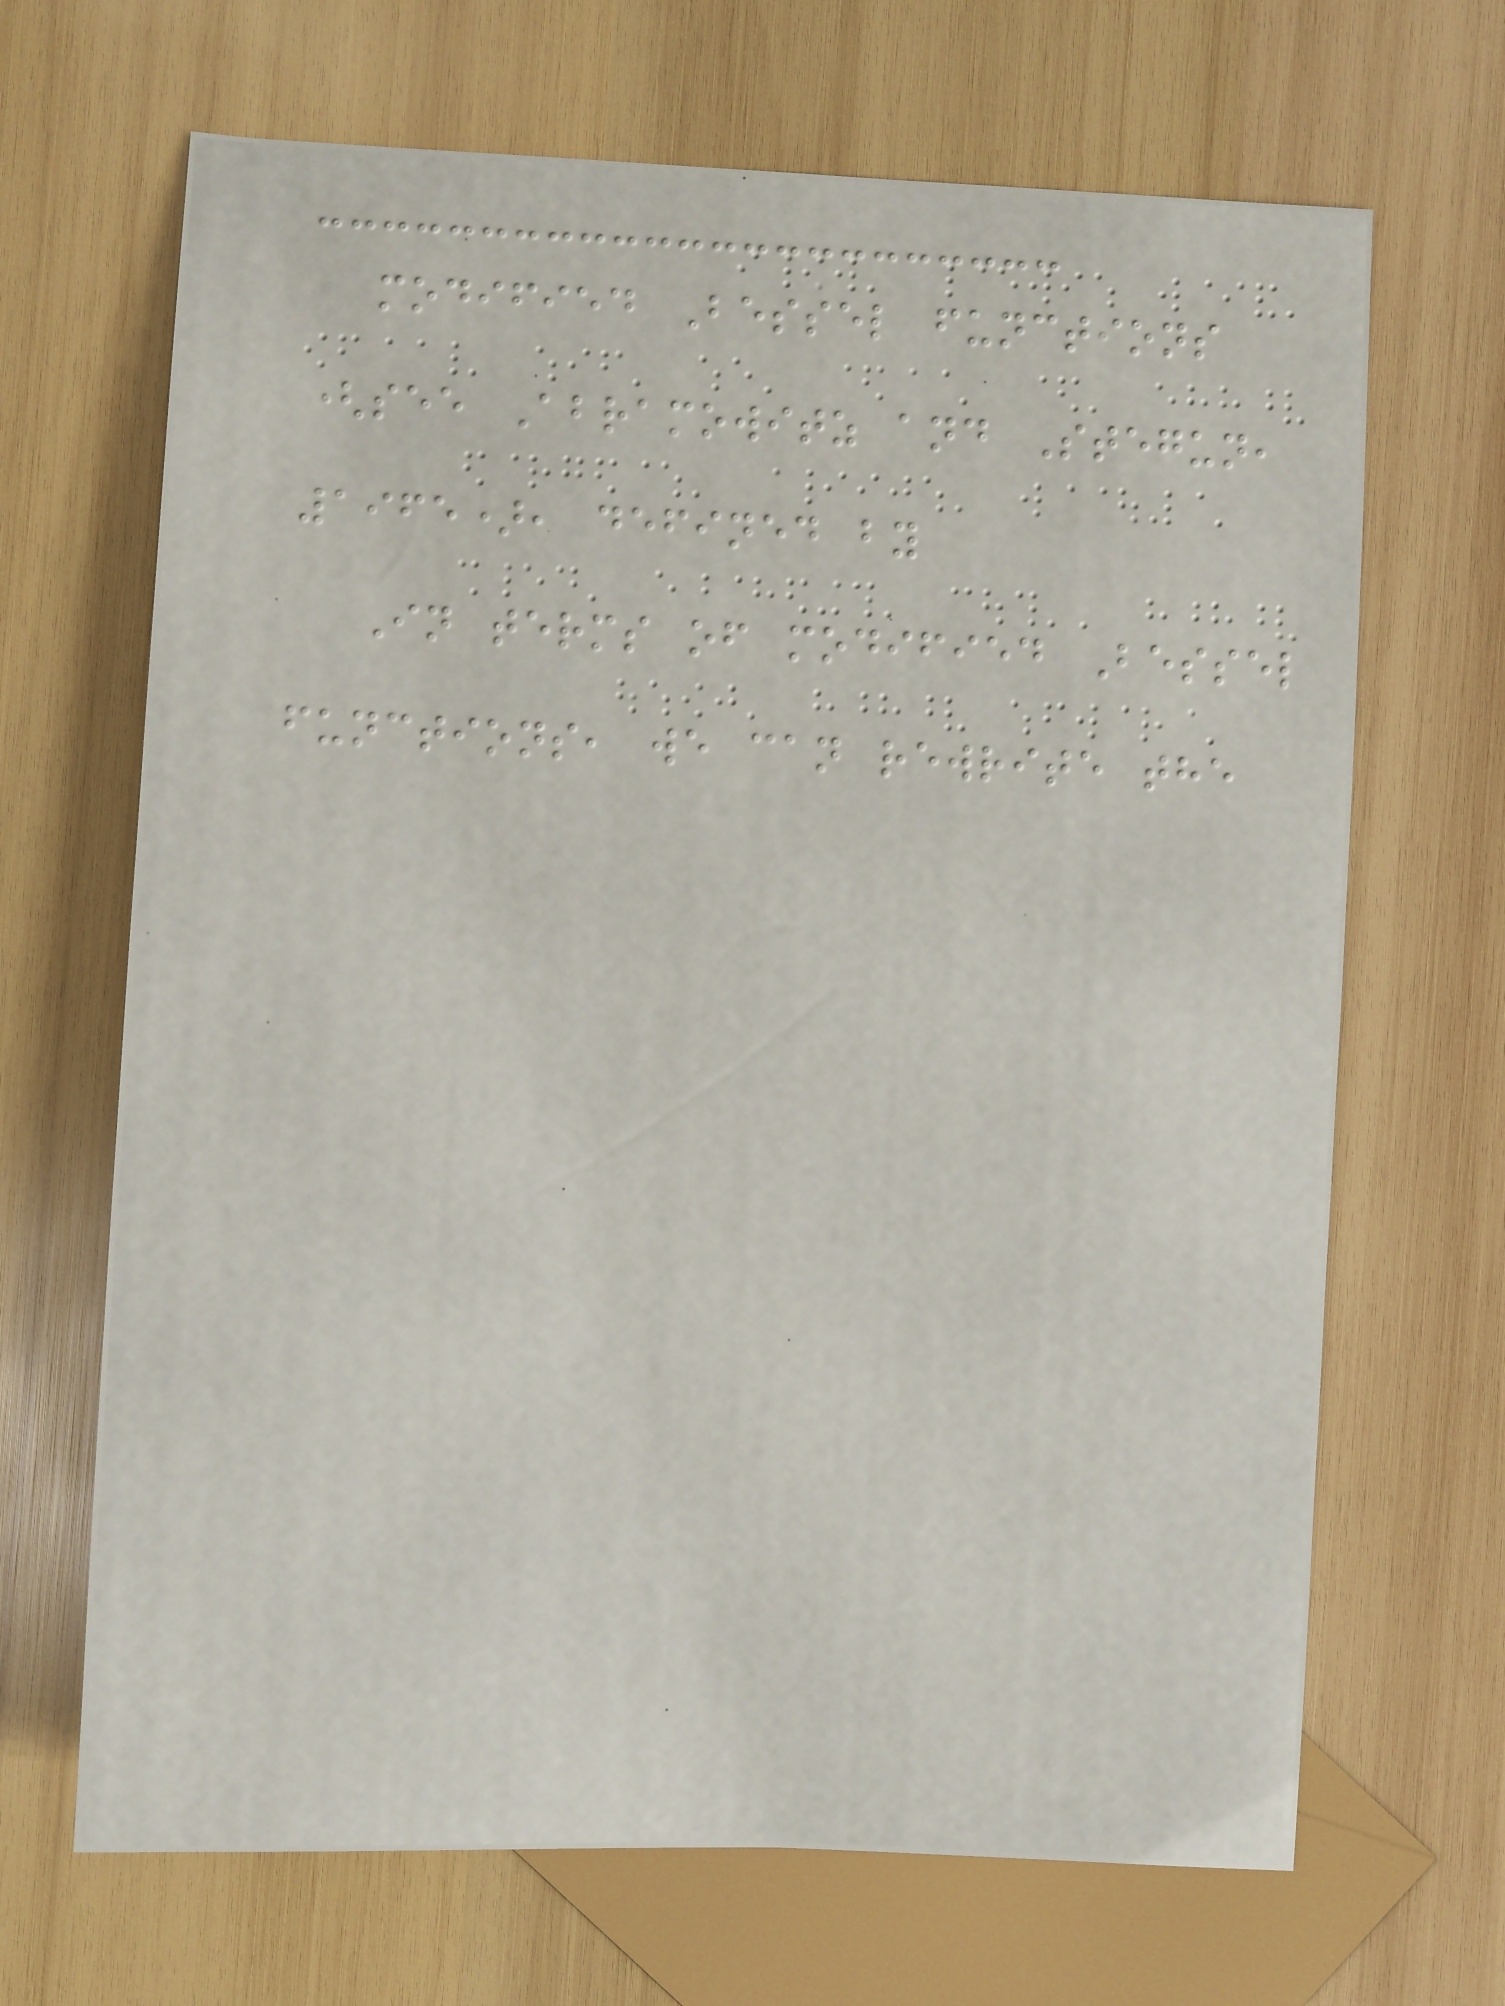modified Bessel functions
(see Abramowitz and Stegun,
1965), defined by
In terms of modified Bessel
functions, we can rewrite the
